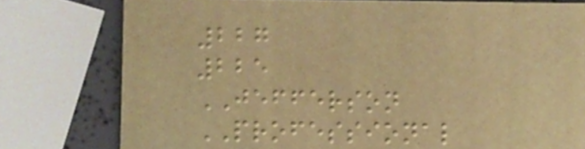227
225
JEFFERSON
PROFESSIONAL
